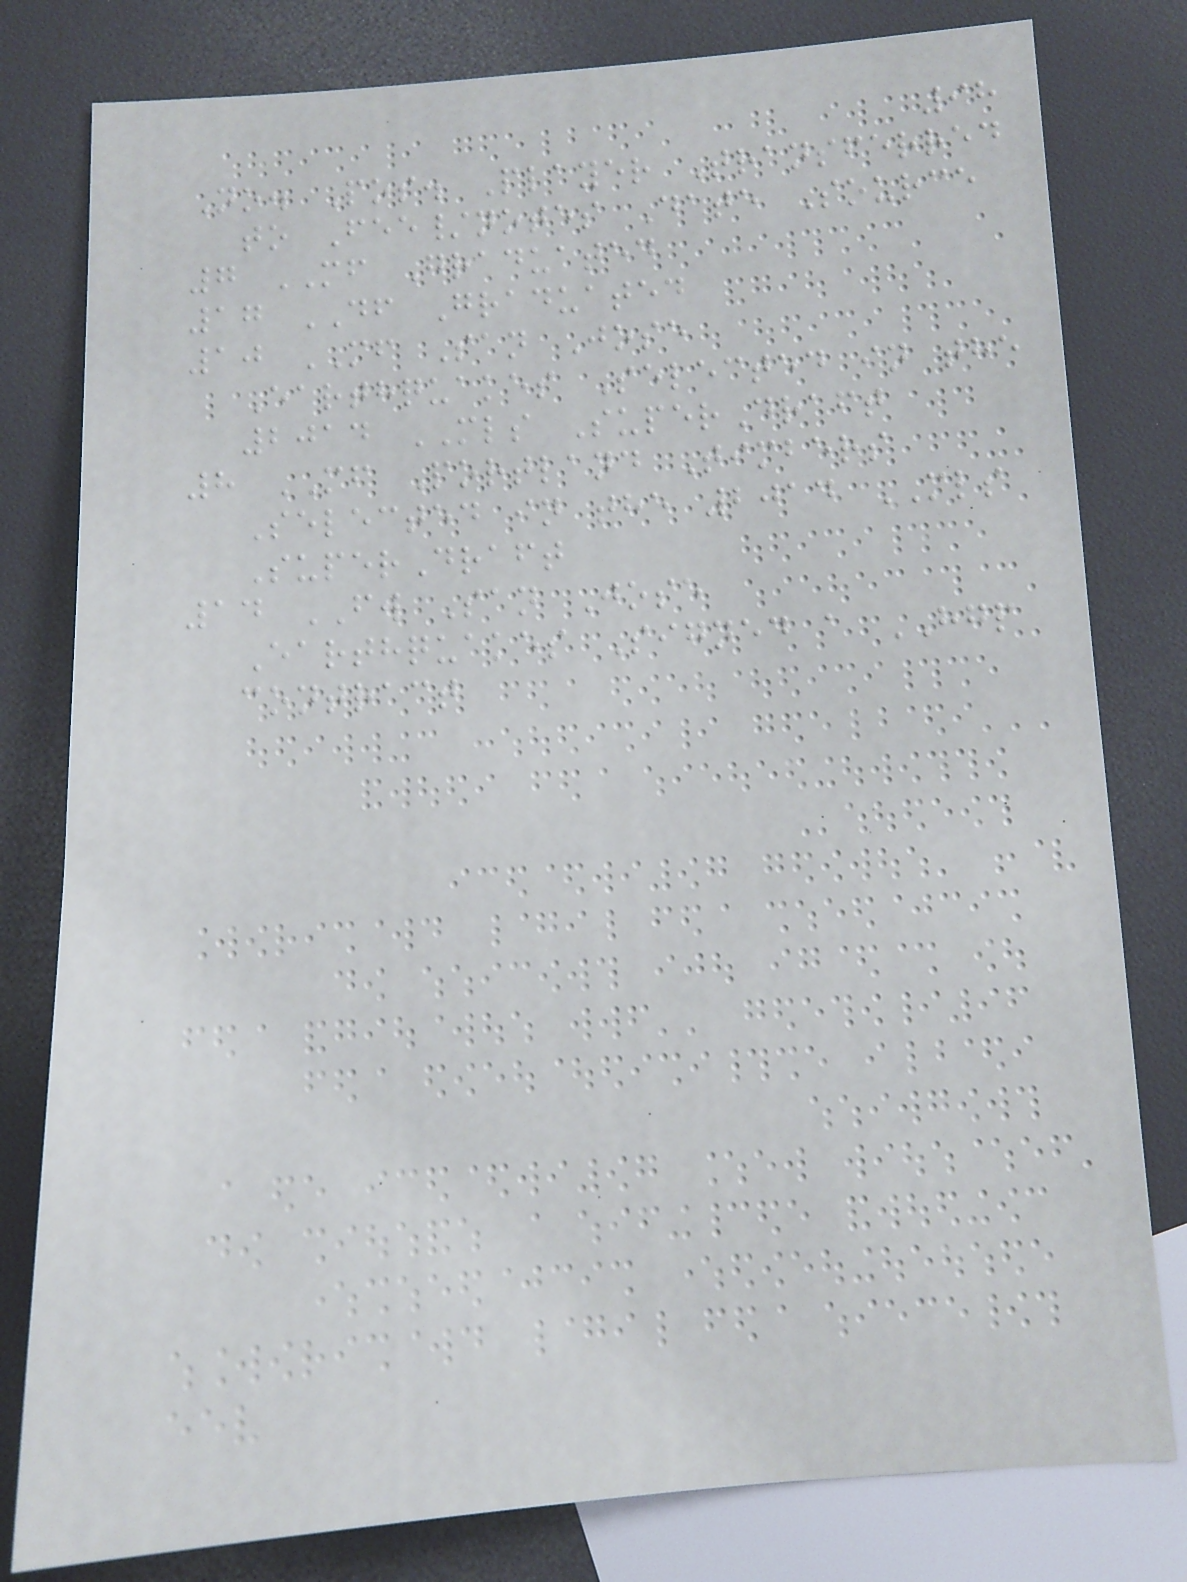98
No. Pos. Player Transferred
to Fee/notes Date Source
7 MF Graduated
17 DF Graduated
10 MF San Jose
Earthquakes Selected in the
2014 MLS SuperDraft
8 MF Portland Timbers
Selected in the 2014 MLS
SuperDraft
14 FW San Jose
Earthquakes Signed a HGP
contract
